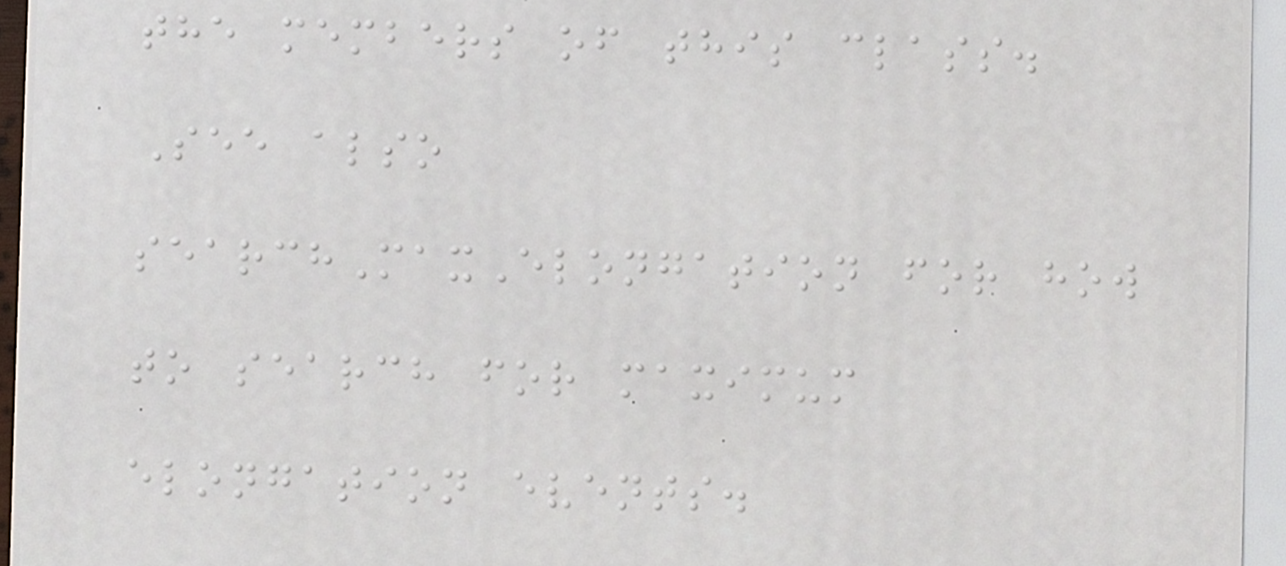the members of this class.
See also
searchMaxElongation for how
to search for maximum
elongation events.
